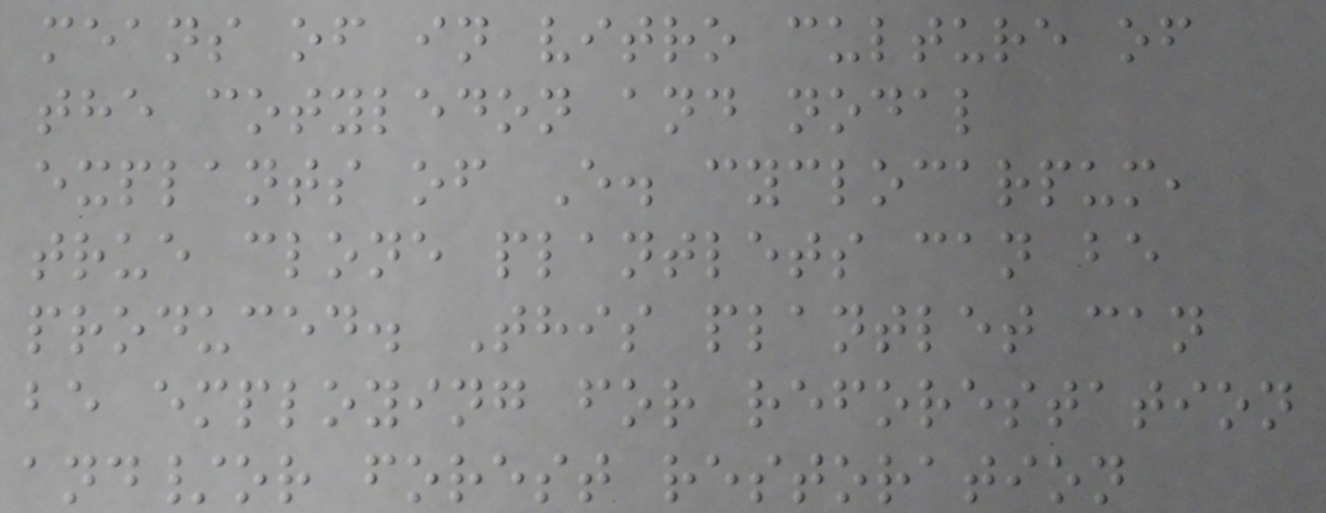means of in vitro culture of
the cotyledon and nodal
explants of E. cyclocarpum,
true clone plantlets can be
produced. This plantlet can
be employing for reforestation
and/or forest restoration
